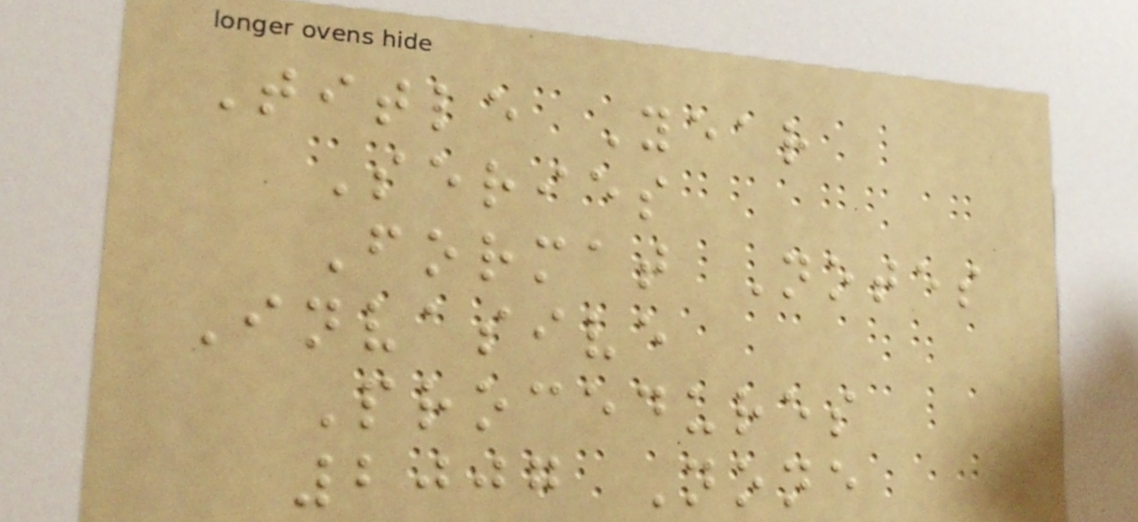Title Year
Series
Format Notes
Invasive
Procedures
2007 None
